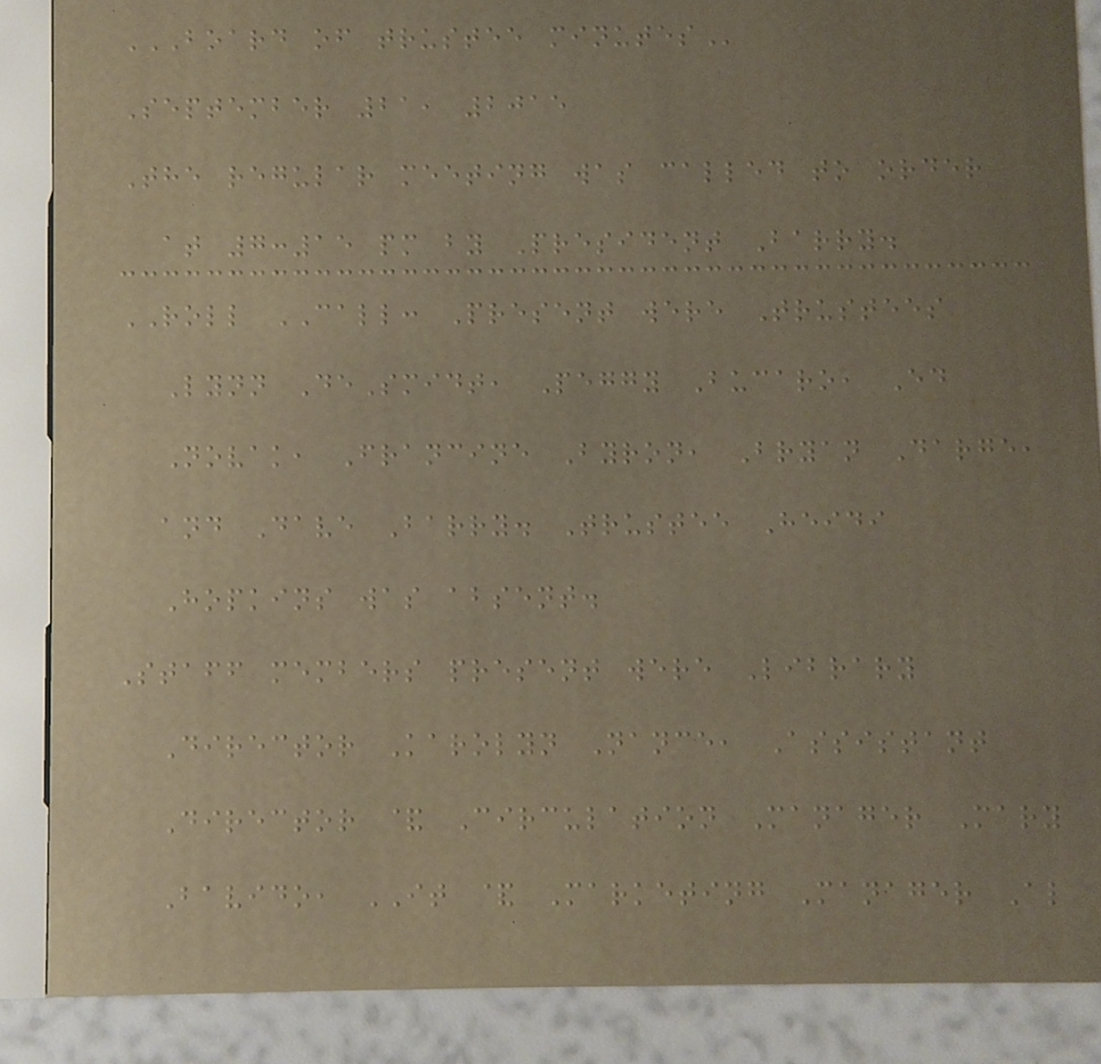BOARD OF TRUSTEE MINUTES
September 21, 2015
The regular meeting was called to order
at 7:15 pm by President Barry.
ROLL CALL: Present were Trustees
Lynn DeSmidt, Peggy Bucaro, Ed
Novak, Francine Byron, Bryan Darge,
and Dave Barry. Trustee Heidi
Hopkins was absent.
Staff members present were Library
Director Karolyn Nance, Assistant
Director & Circulation Manager Mary
Bavido, IT & Marketing Manager Al
